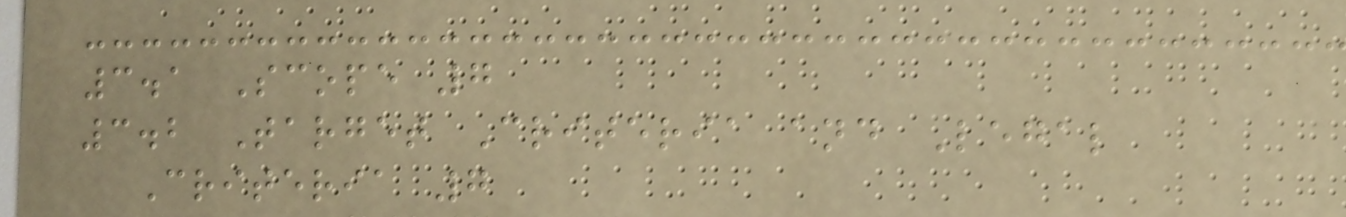3.1 Scope 7
3.2 Target Criteria and Legal
Criteria 7
